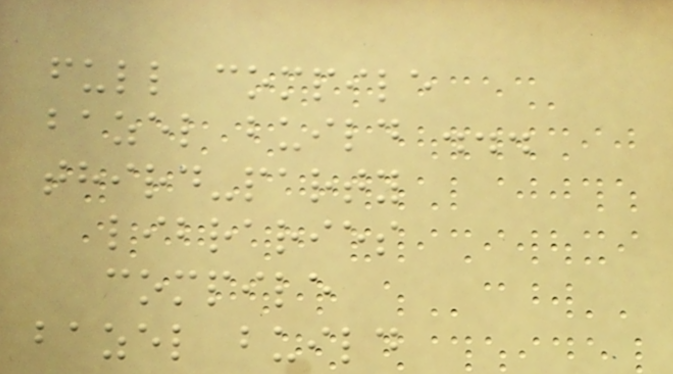full compile
bazel build ...
third-party
libraries
compile
bazel build
